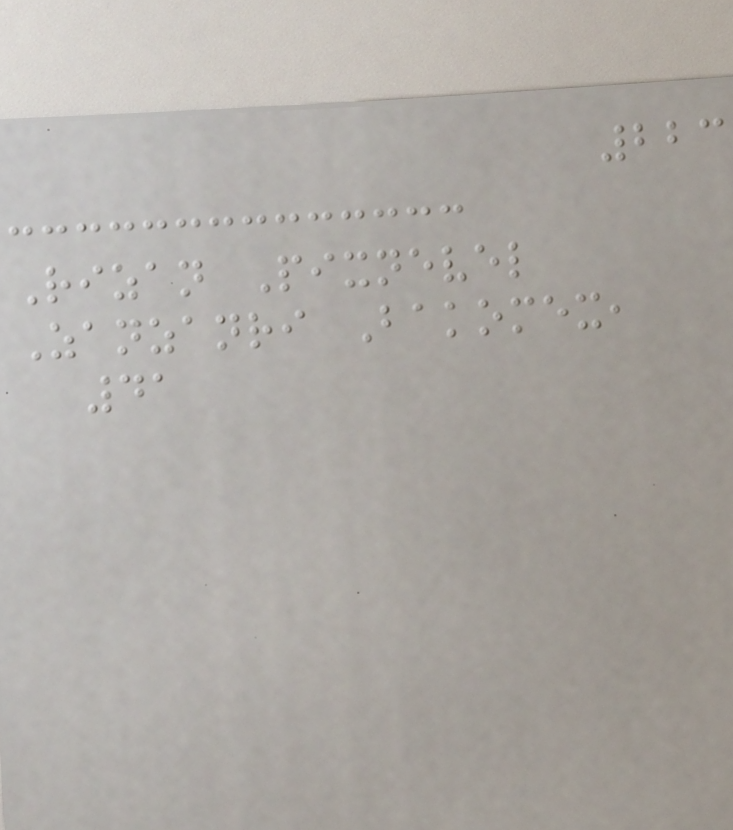223
Rizan Pixnevel
Zanzanri Bakomex,
41
